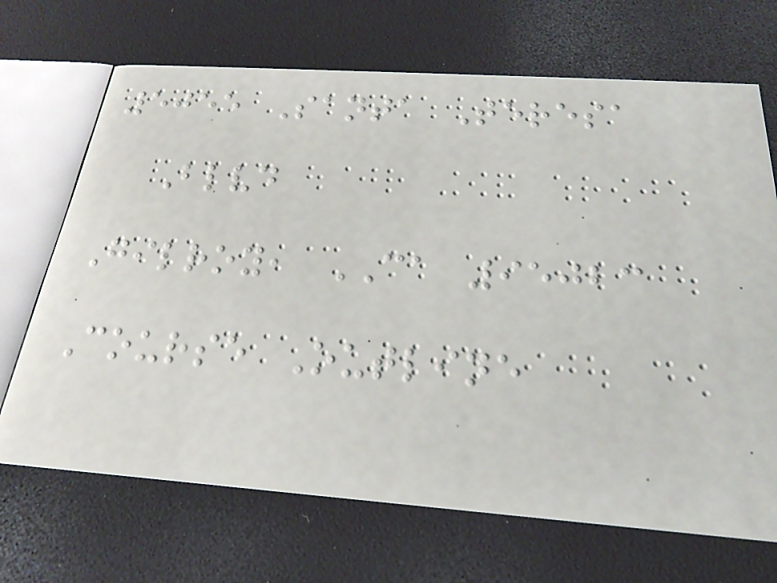5055 Santa Teresa
Blvd
Gilroy, CA 95023
Course Outline
